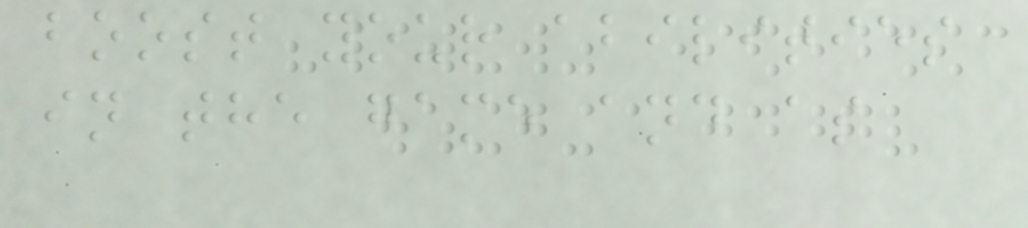boost your abilities
in the game and as
